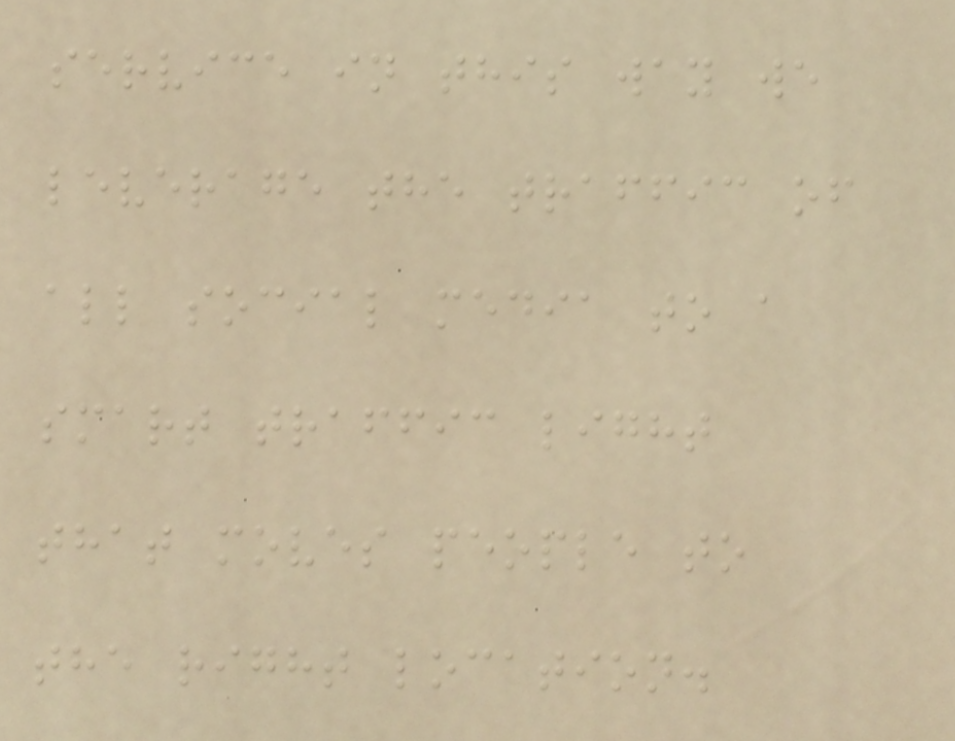service in this way we
leverage the traffic of
all social media to a
smart traffic light
that moves people to
the right location.
